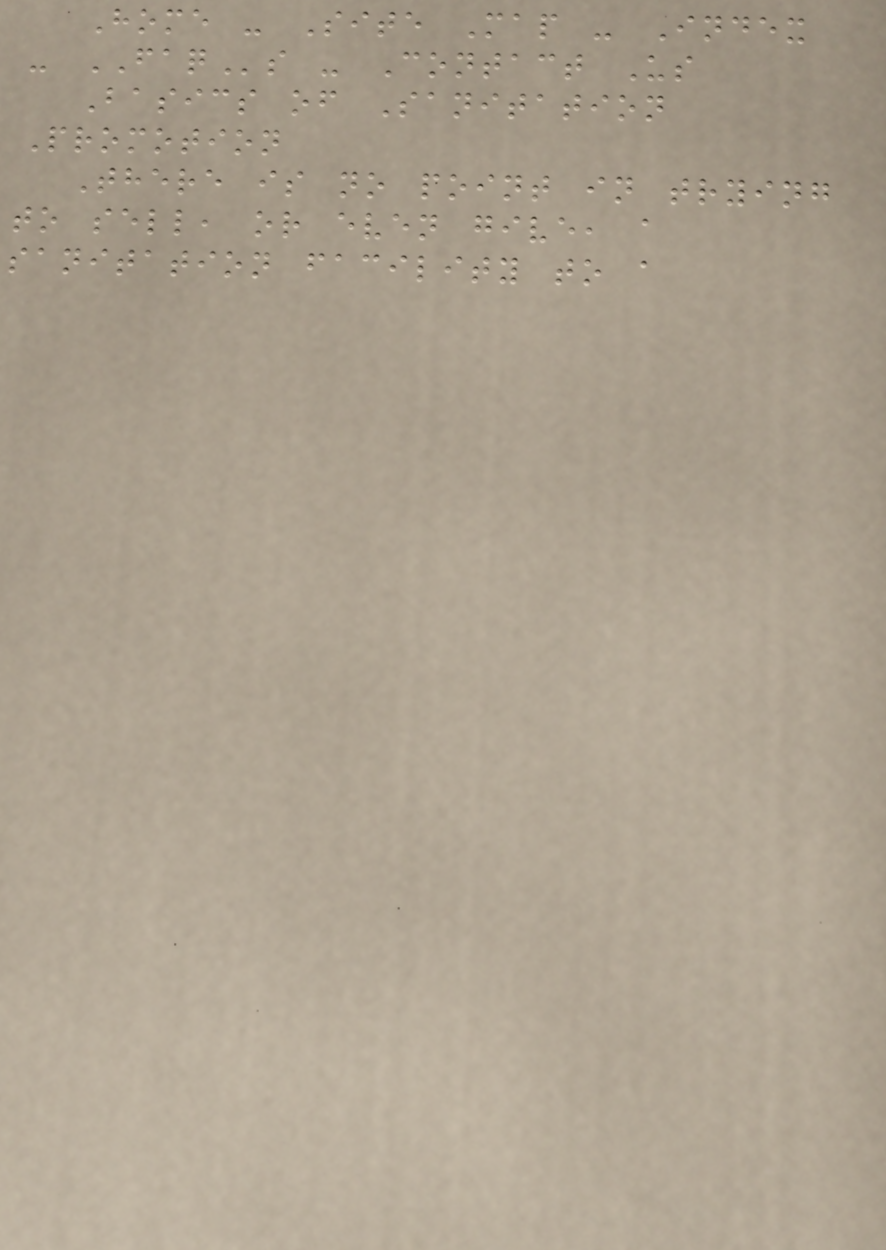Home - Site Map - Index
- FAQs - Contact Us
Basics of Sanitation
Promotion
There is no point in trying
to sell, or even give, a
sanitation facility to a
